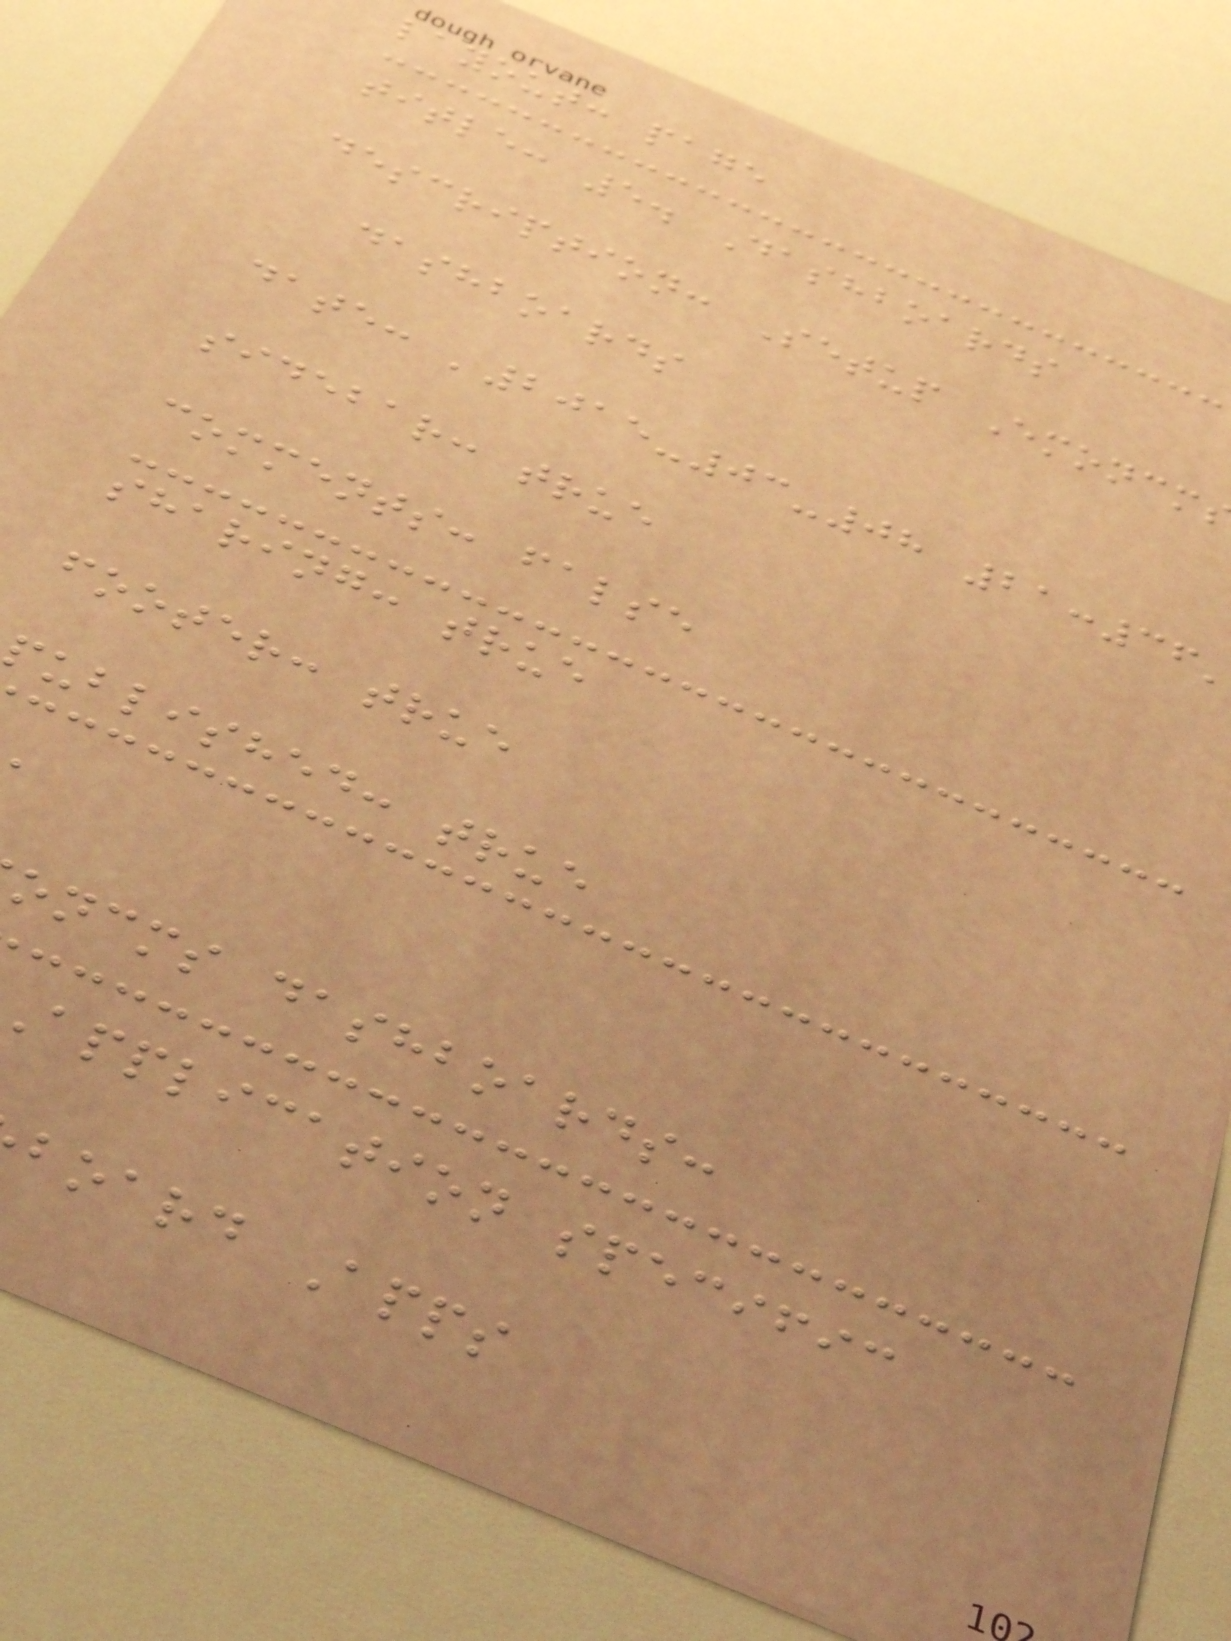layout: page
title: 5. Dashboards
description: Setup Emoncm
dashboards
date: '2015-03-08 21:36
sidebar: true
comments: false
sharing: true
footer: true
published: true
oncms dashboards:
application specific
board Apps
